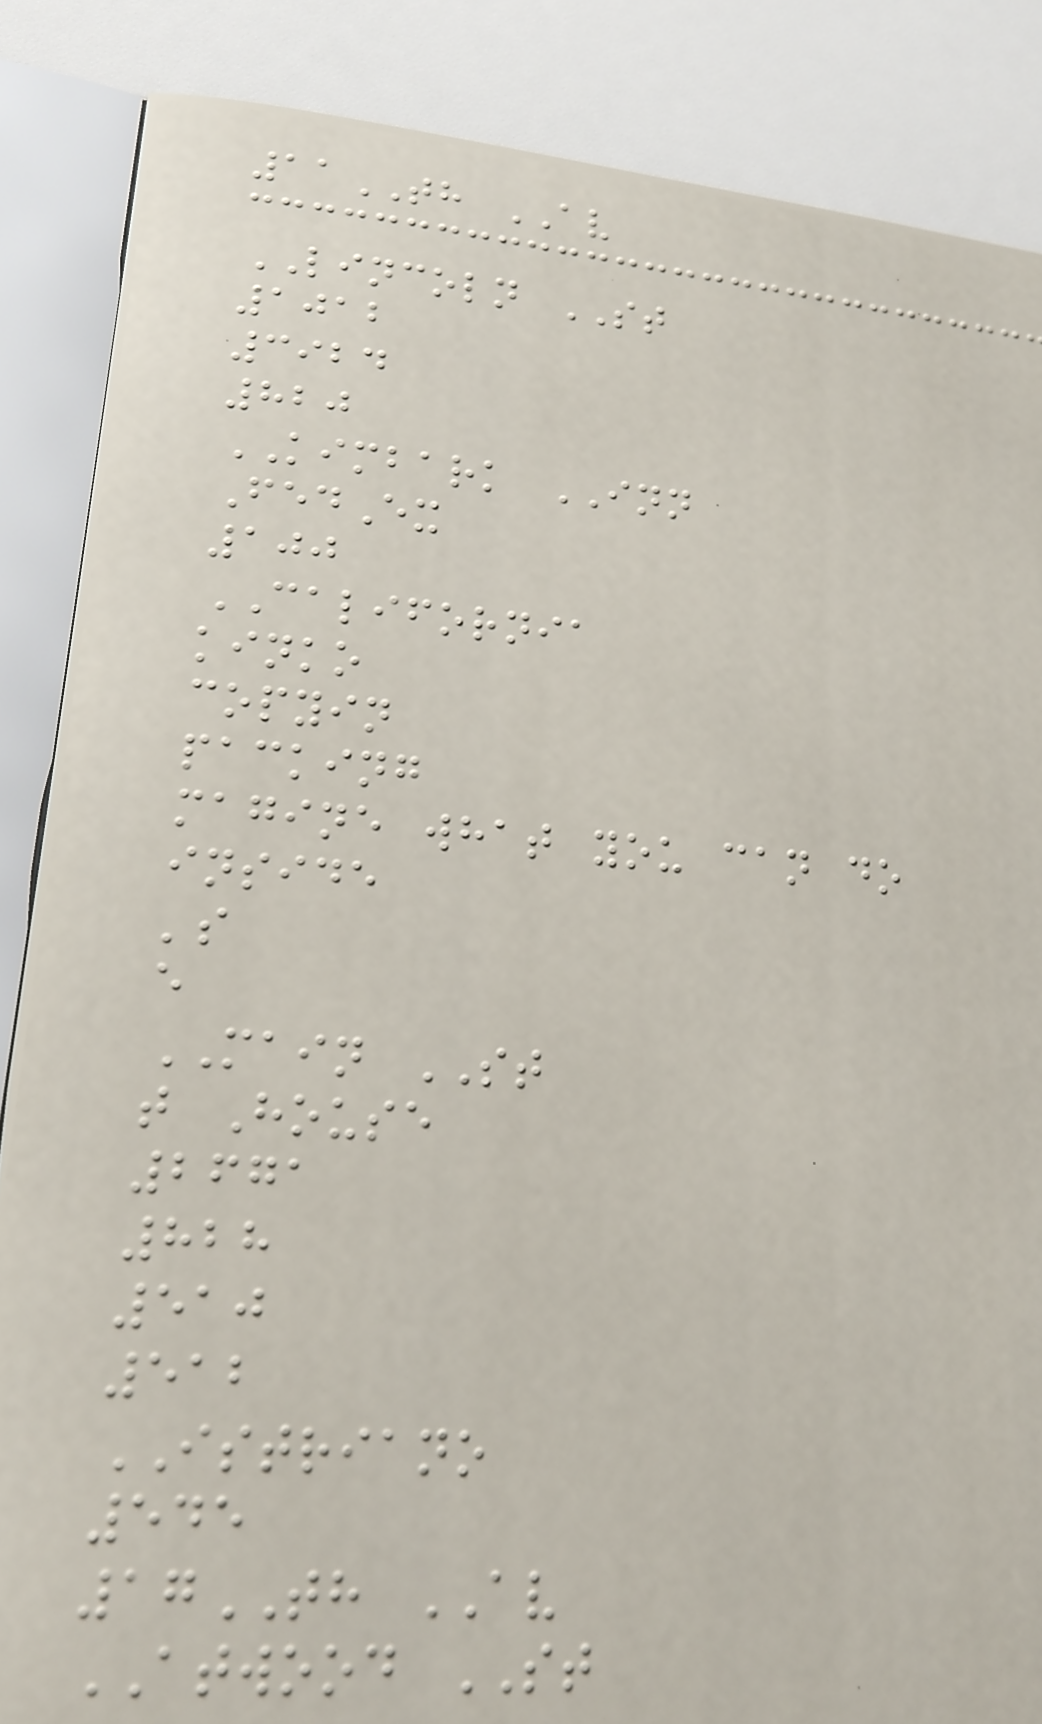11TH AV
LINCOLN ST
1012
3924
820
KIMBARK INN
FedEx
100
CALIFORNIA
kinko
copyin
packing
magine what you can do
inside
's
e
MAIN ST
t House
2671
828
510
512
ISTRIANO
545
17TH AV
ATWOOD ST
